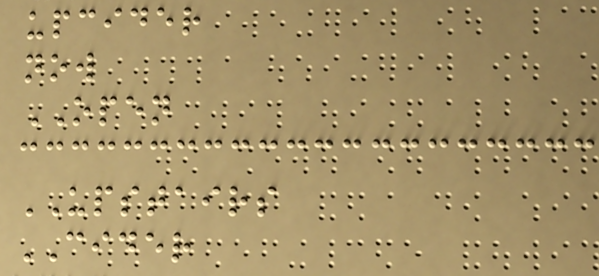upcider
now
OPEN
UPSTAIRS
CIDER
